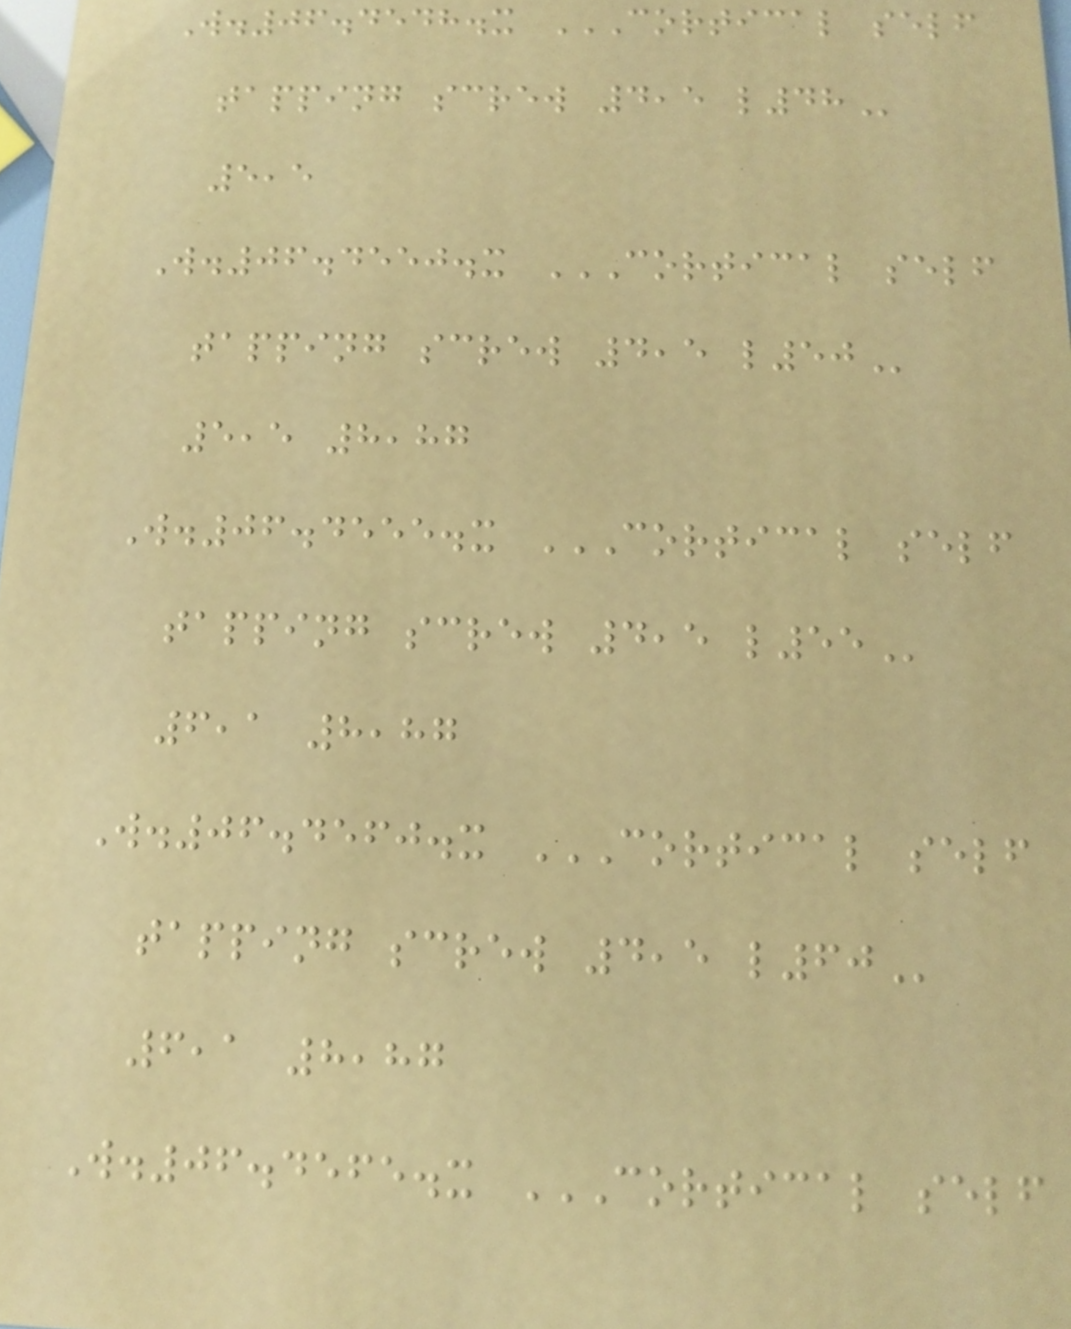W.06.4548.x CORTICAL SELF
TAPPING SCREW 4,5 L48
5,5
W.06.4550.x CORTICAL SELF
TAPPING SCREW 4,5 L50
5,5 8,87
W.06.4555.x CORTICAL SELF
TAPPING SCREW 4,5 L55
6,1 8,87
W.06.4560.x CORTICAL SELF
TAPPING SCREW 4,5 L60
6,1 8,87
W.06.4565.x CORTICAL SELF
